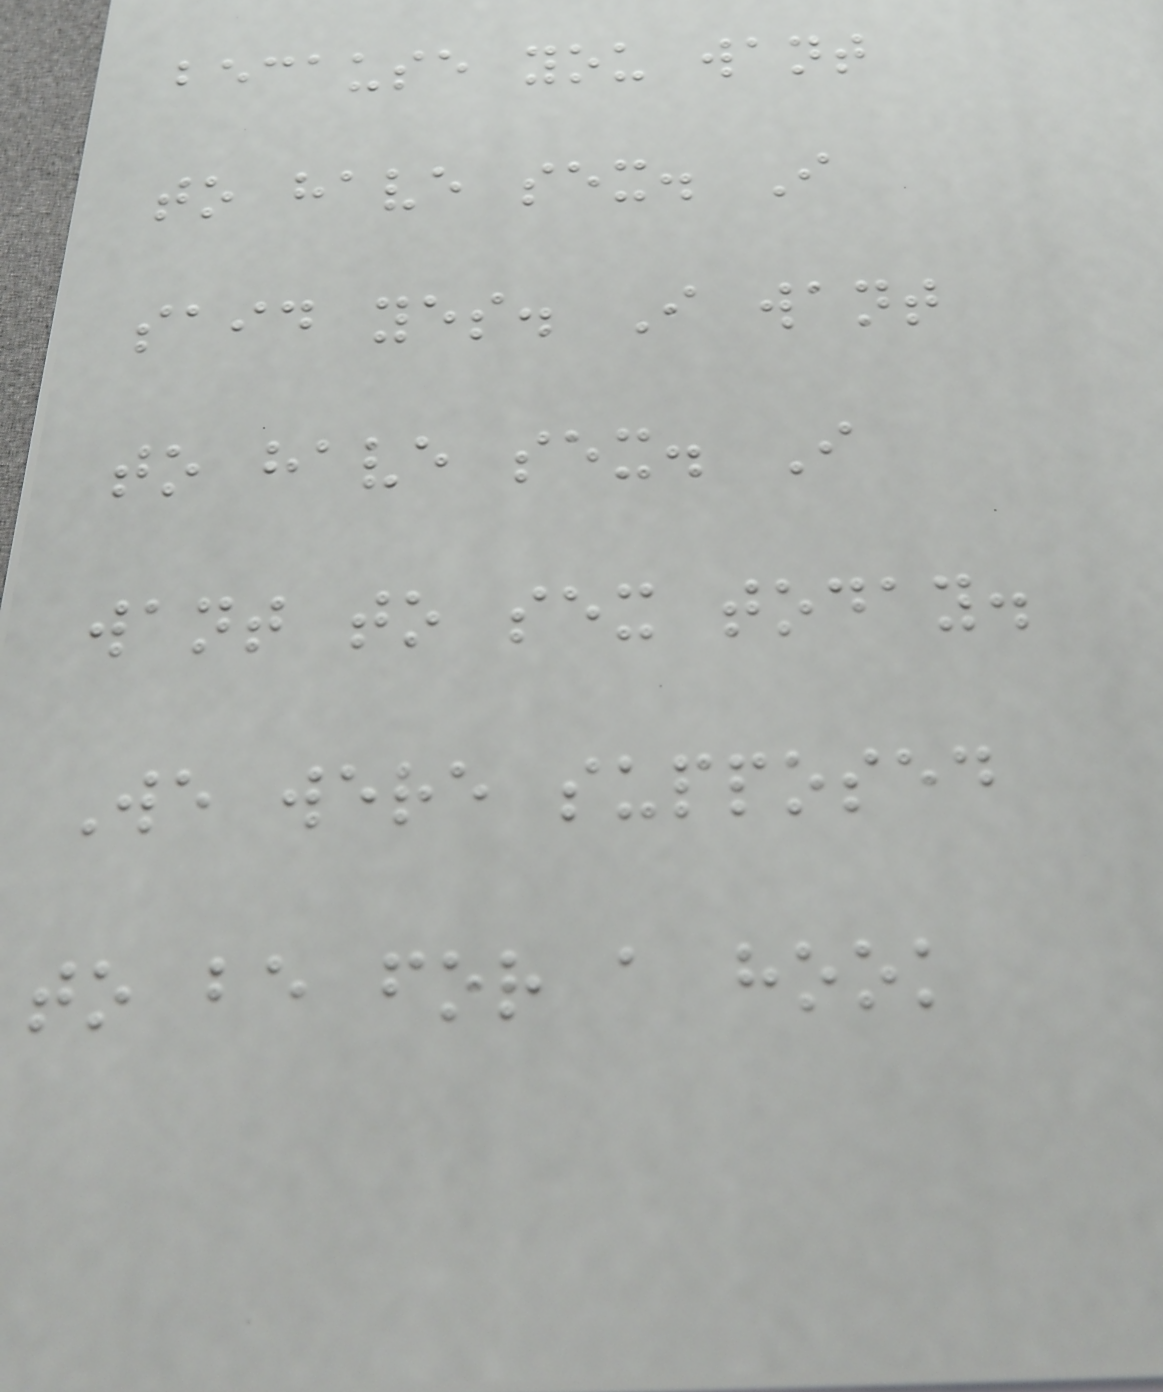because you want
to have sex. I
said yes. I want
to have sex. I
want to sex today.
We were supposed
to be for a hook
